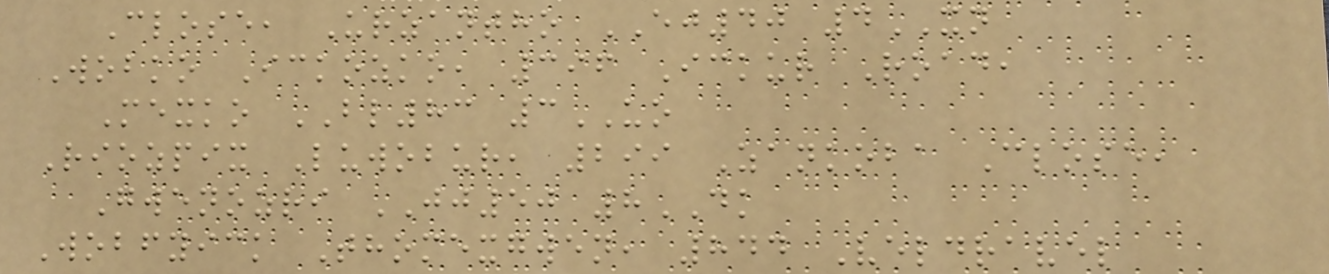Close, Urzantho EJ40 4XN
Wobko Ickozko, 396 Ickur Road,
Mexko BL83 3UO
Riozpix Luwobur, 299 Zankoba Close,
Gwenozri JJ50 8DK
Wobfyick Thomexgwen, 844 Veldravel
